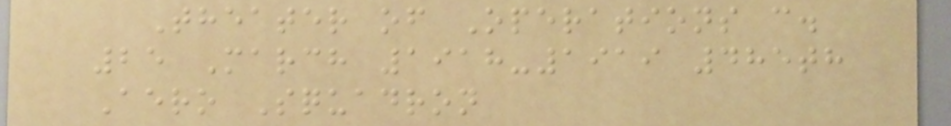Theater of Operations c.
25 March 1918-1919 485th
Aero Squadron
